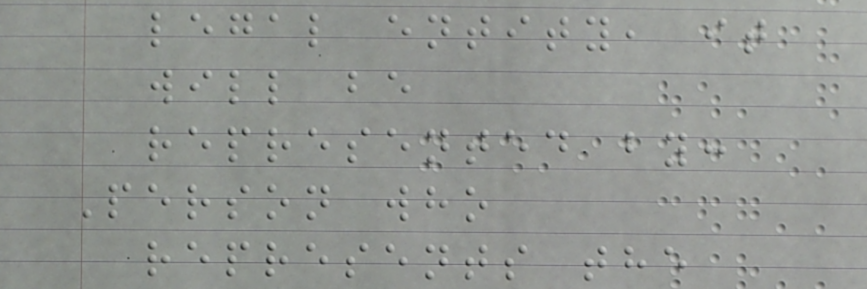legal entity, it
will be
represented by:
Person who
represents the
